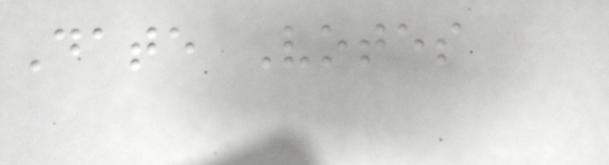Date Votes
